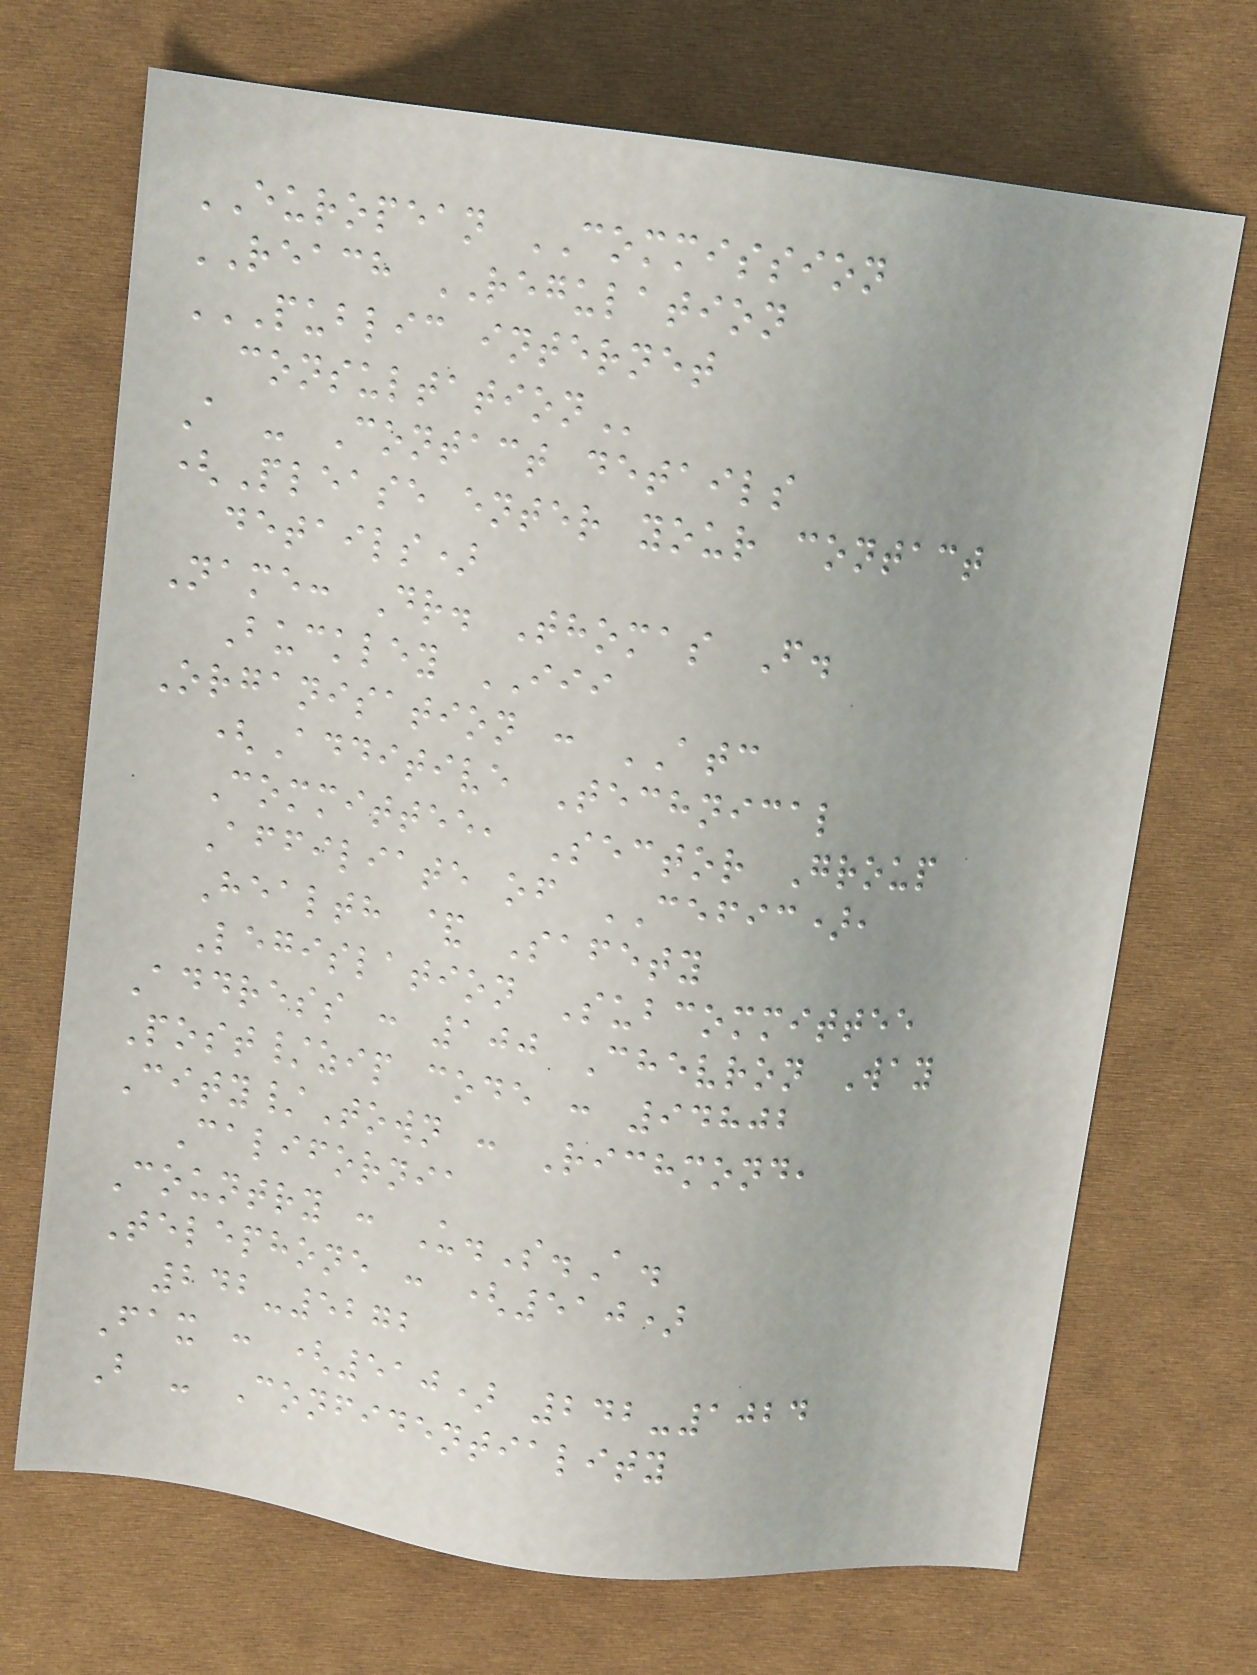EUROPEAN COMMISSION
REACH REGULATION
PUBLIC INTERNET
CONSULTATION
A - Contact details
(Please enter your contact
details)
Name: Dr. Thomas F.
Buckley III
Organisation : ATC
(Additive Technical
Committee, Sector Group
Affiliate of CEFIC),
Health & Safety
Legislation Subcommittee
Address : 100 Chevron Way
Post/zip code : 94802
City/Town : Richmond,
California
Country : U.S.A.
Telephone : (510)
242-5272
Fax : (510) 242-1024
B - Confidentiality
